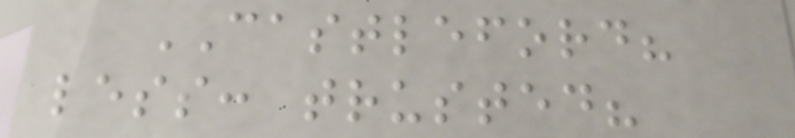CASTLEFORD?
less: trusted?
